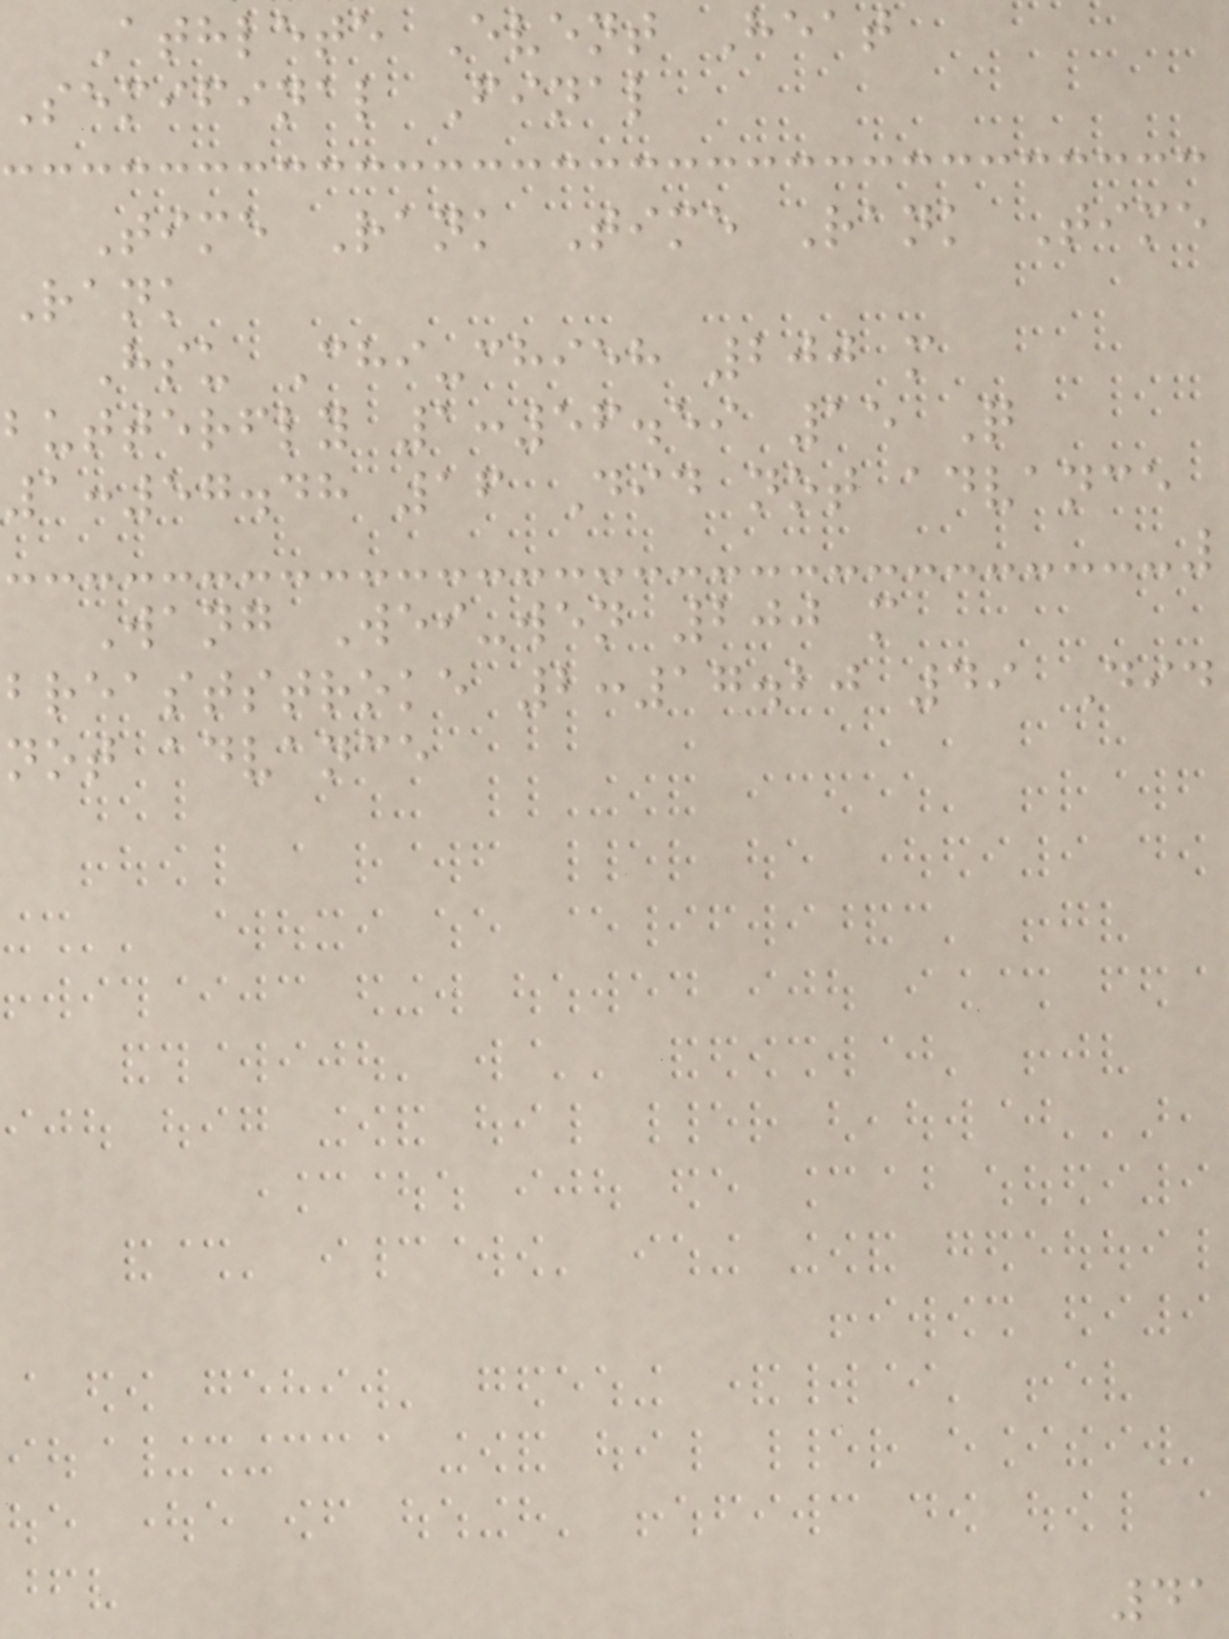Athlete Event Heat
Semifinal Final
Time Rank Time Rank Time
Rank
Hsu Chi-chieh 200 m
butterfly 1:56.59 15 Q
1:57.48 16 Did not advance
Wang Wei-wen 200 m
breaststroke 2:17.20 49 Did
not advance
41
